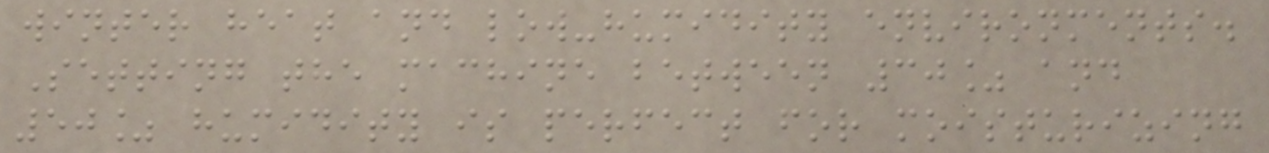winter heat and low-humidity environments.
Setting the machine between 30% and
50% humidity is perfect for moisturizing
